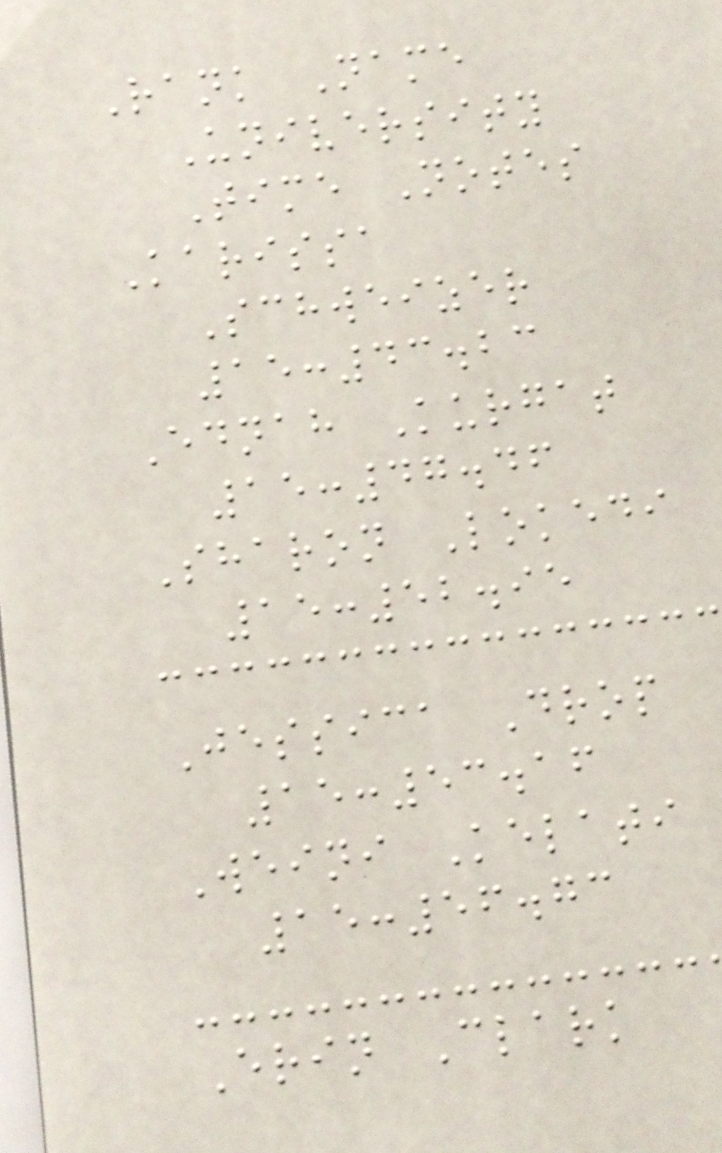Rank Name
University
Time Notes
Karissa
Schweizer
15:43.23
Ednah Kurgat
15:47.46
Sharon Lokedi
15:52.95
Jessica Drop
15:53.16
Weini Kelati
15:56.73
Erin Clark
